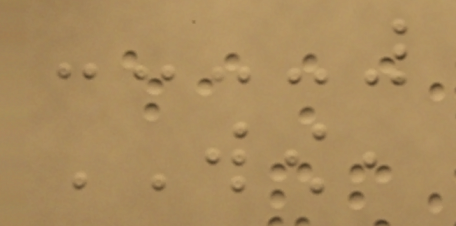WOW,
